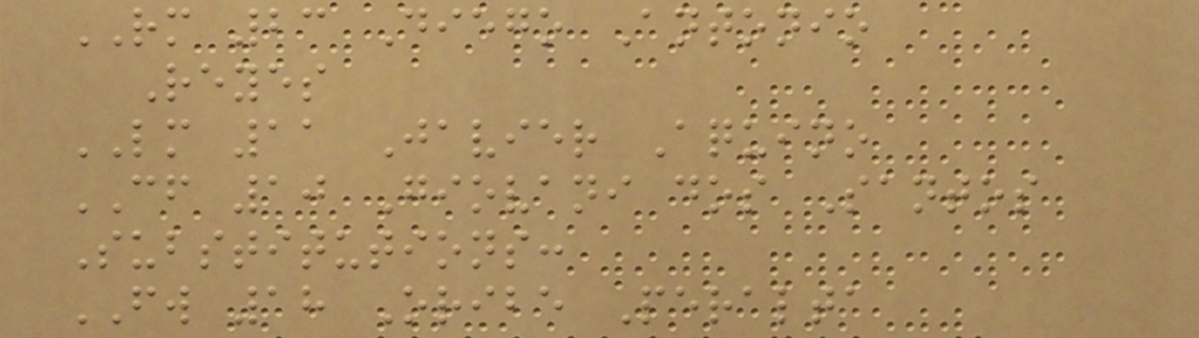RM 23 Diego Antonio
Reyes
LM 11 Javier Aquino
CF 10 Giovani dos Santos
Substitutions:
FW 18 Oribe Peralta
